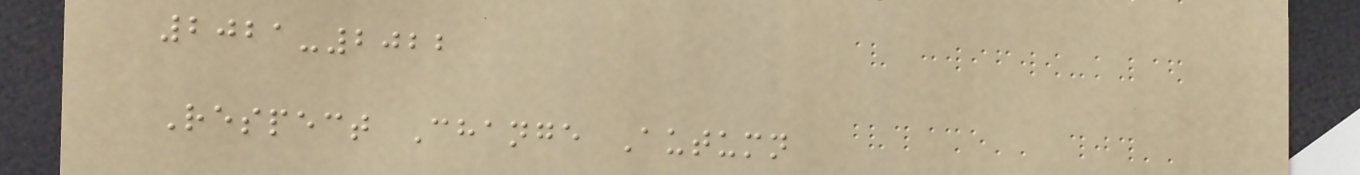2021-2022
Respect Change Autumn
